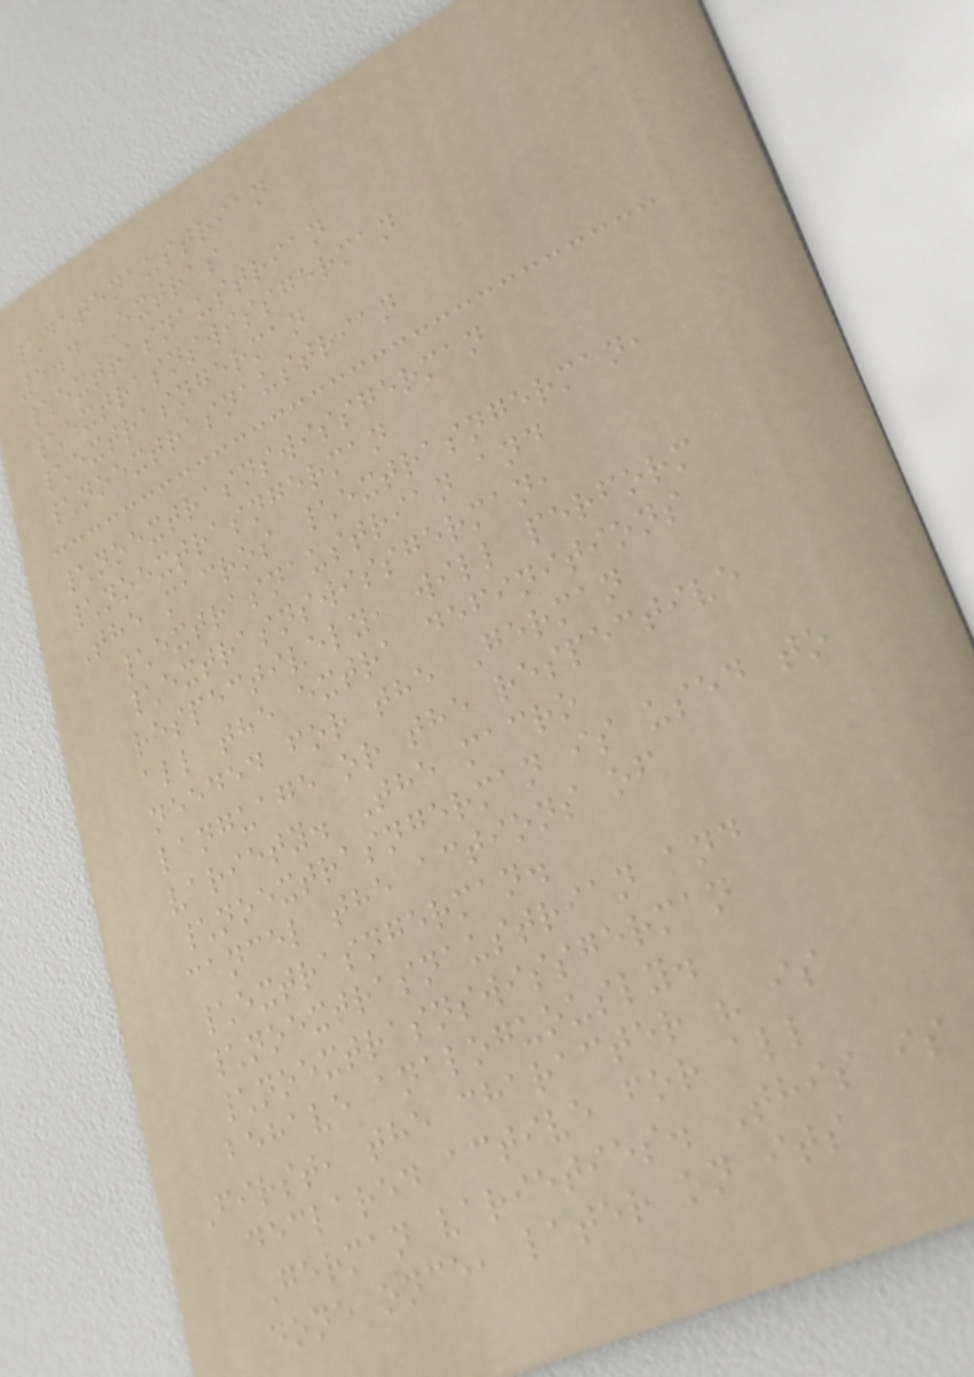\datenaustrian
5.4 Extras
\extrasnaustrian
\extrasnswissgerman
\extrasngerman
\noextrasnaustrian
\noextrasnswissgerman
\noextrasngerman
The macros \extrasngerman,
\extrasnaustrian and
\extrasnswissgerman,
respectively, will perform
all the extra definitions
needed for the German
language or the respective
variety. The macro
\noextrasngerman is used to
cancel the actions of
\extrasngerman.
\noextrasnaustrian and
\noextrasnswissgerman
behave analoguously.
First, the character " is
declared active for all
German varieties. This is
done once, later on its
